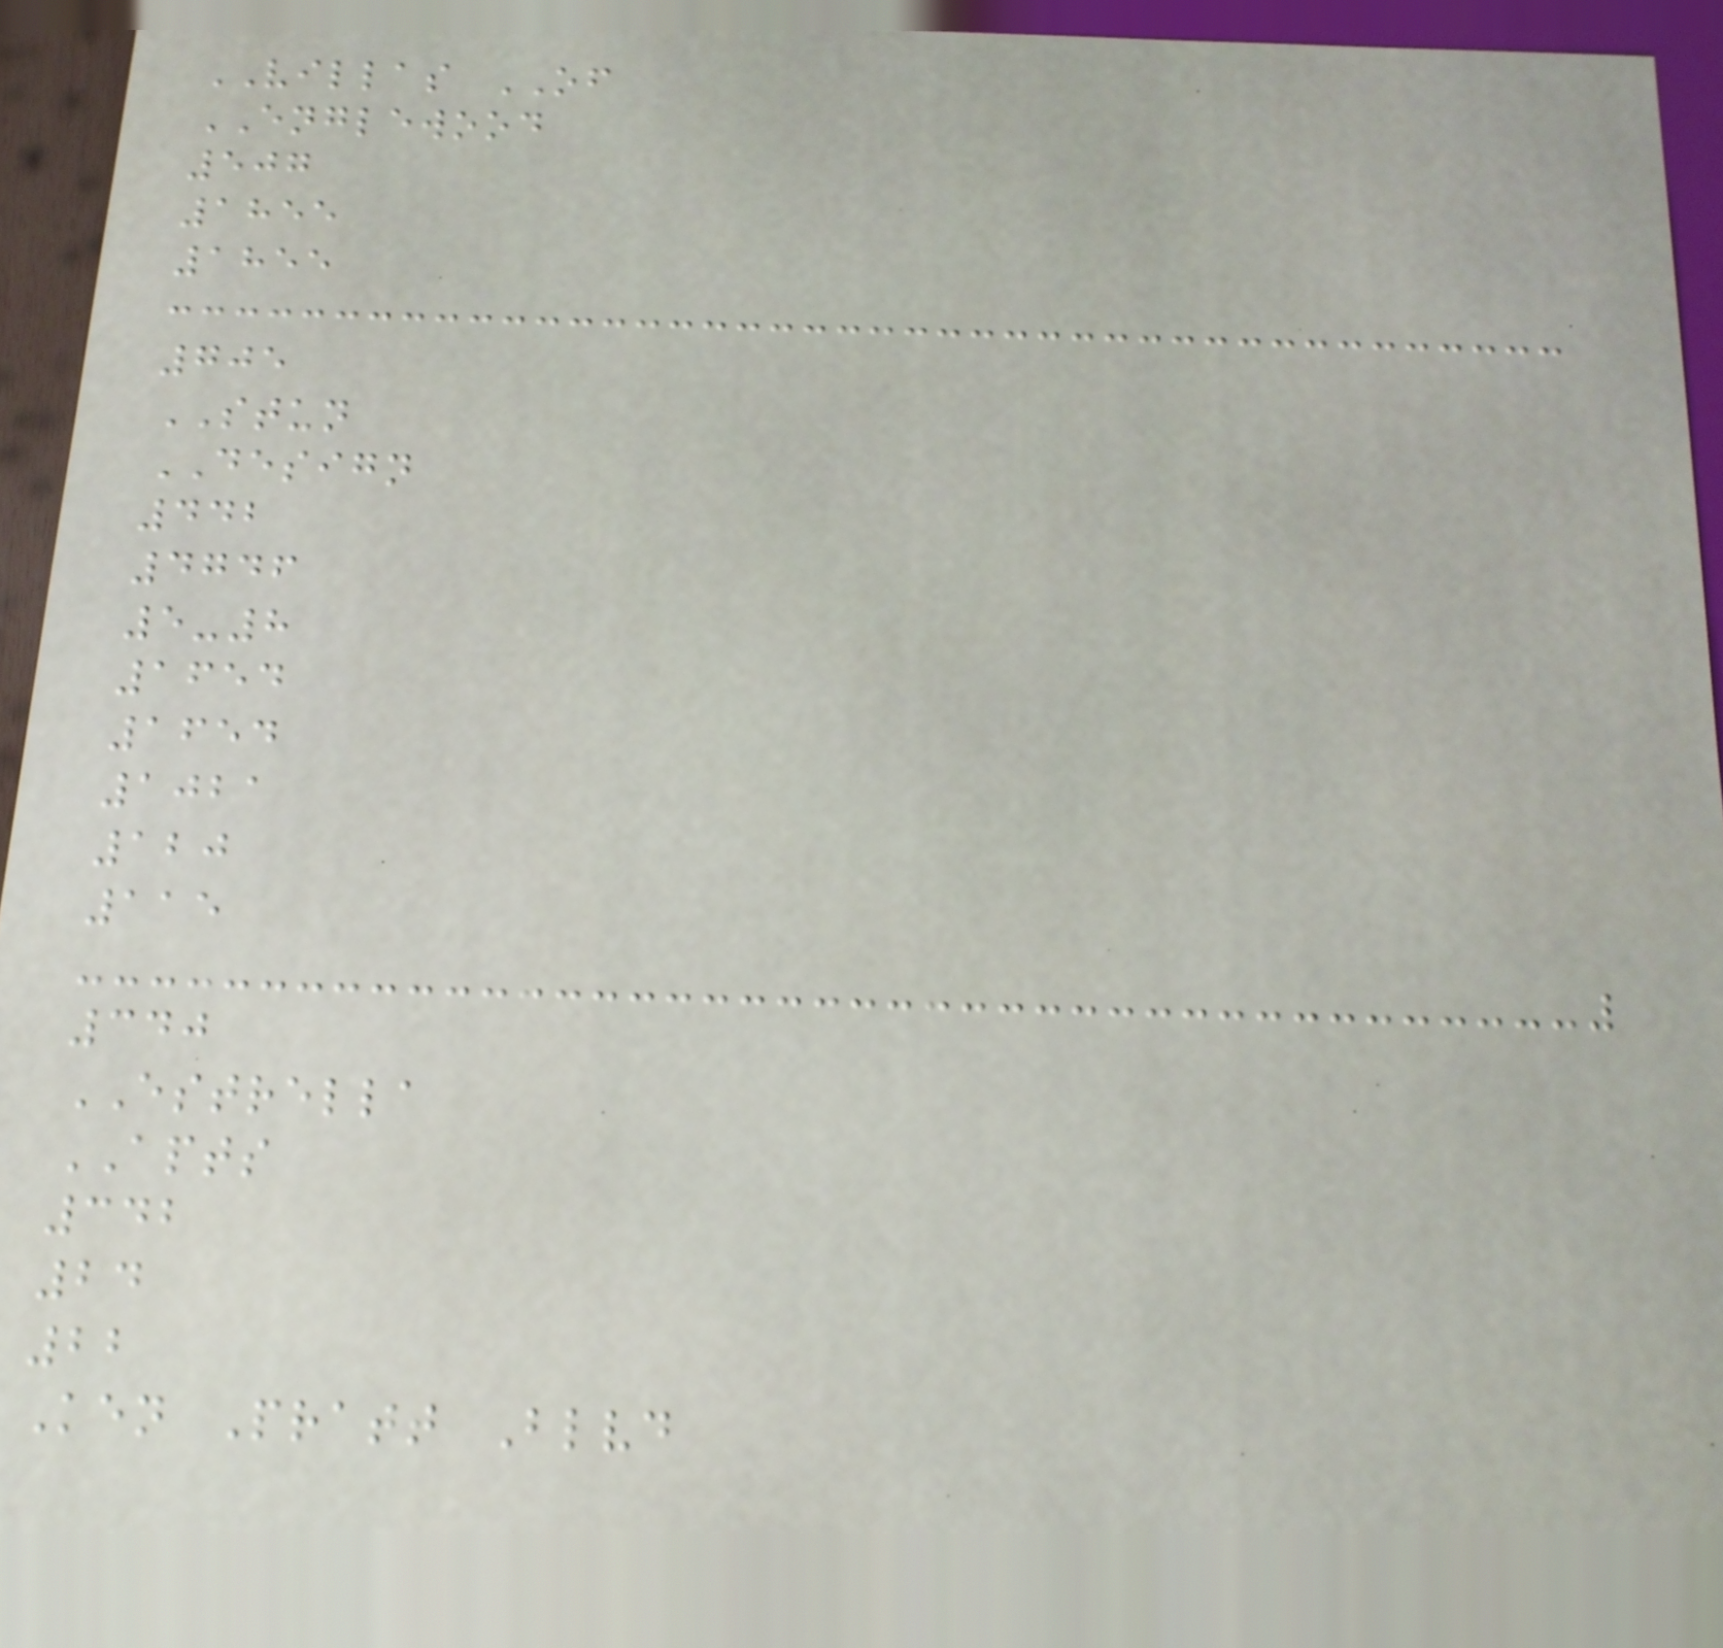VILLAS OF
ENGLEWOOD
507
1855
1855
705
STUN
DESIGN
442
4746
5-8
1654
1654
1021
120
115
340
ESTRELLA
APTS
342
24
22
Ken Pratt Blvd
